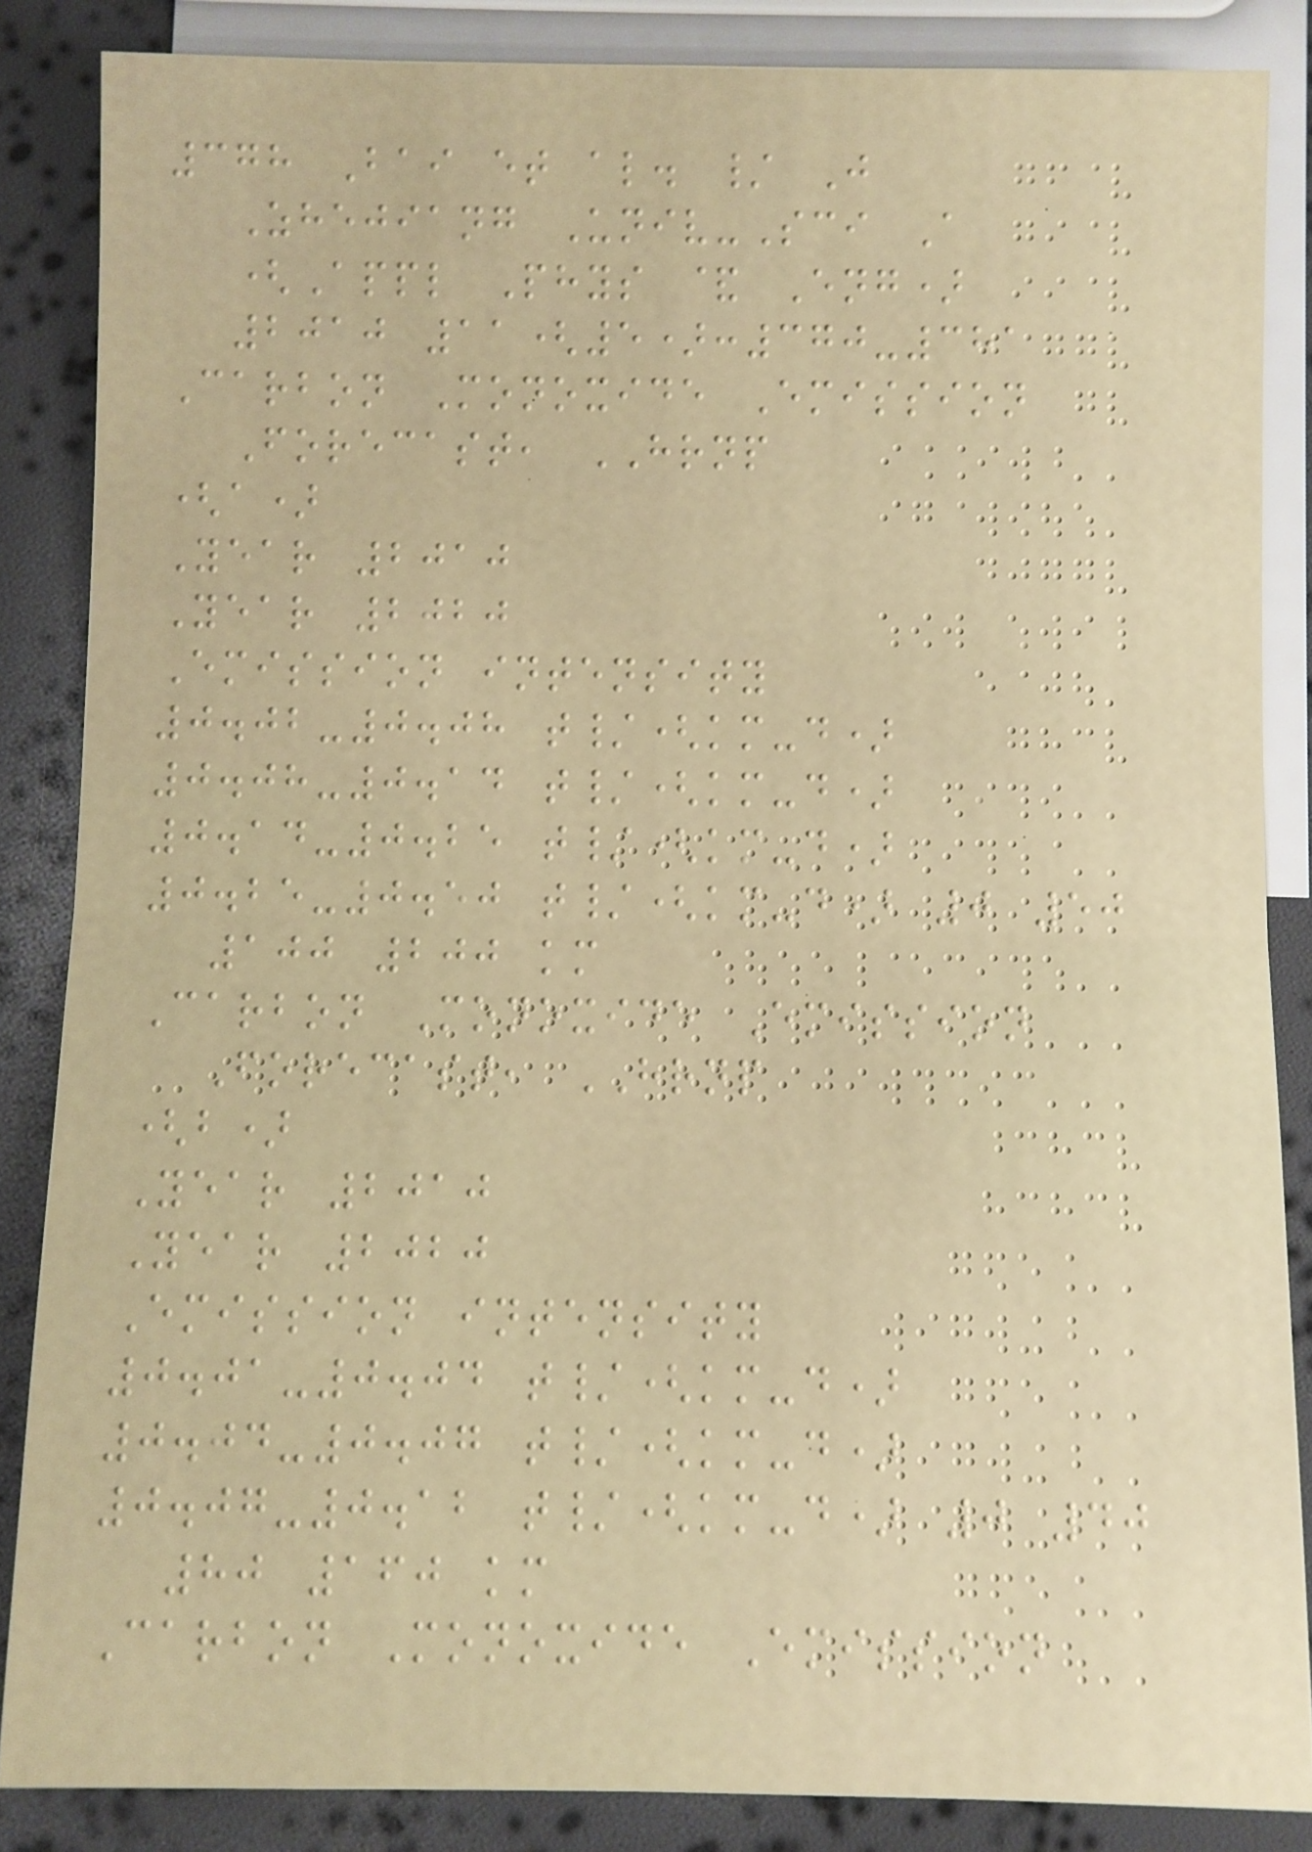378 Bai et al. / J
Zhejiang Univ-Sci A
(Appl Phys & Eng)
2010 11(5):370-381
Carbon Monoxide Emission
Forecast, HRNP
(a)
Year 2010
Year 2020
Emission intensity
0.02-0.08 t/(km-d)
0.08-0.14 t/(km-d)
0.14-0.25 t/(km-d)
0.25-0.50 t/(km-d) 0 50
100 200 km
Carbon Monoxide Emission
Forecast, HRNP
(b)
Year 2010
Year 2020
Emission intensity
0.01-0.04 t/(km-d)
0.04-0.07 t/(km-d)
0.07-0.12 t/(km-d) 0 40
80 160 km
Carbon Monoxide Emission
